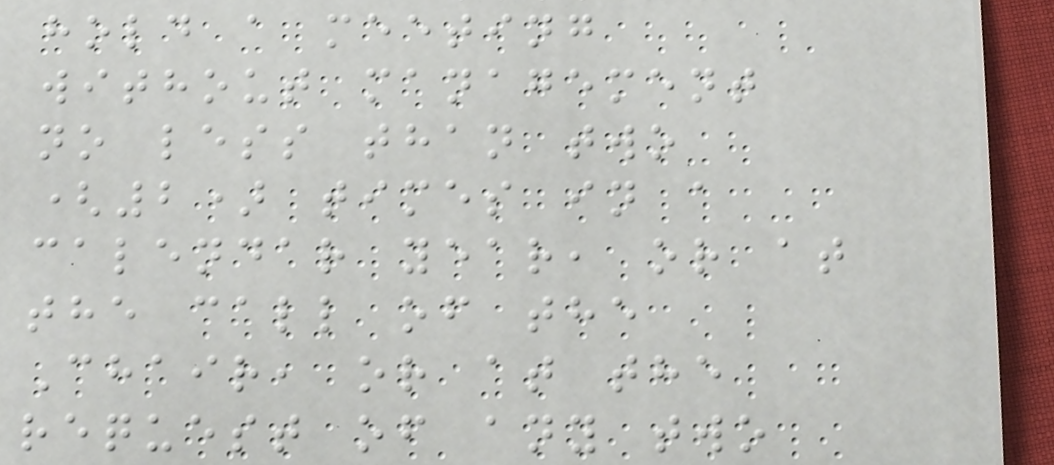hold a meeting
without management
no less than two
(2) times in a
calendar year, or at
the call of the
Chair, or at the
request of any two
